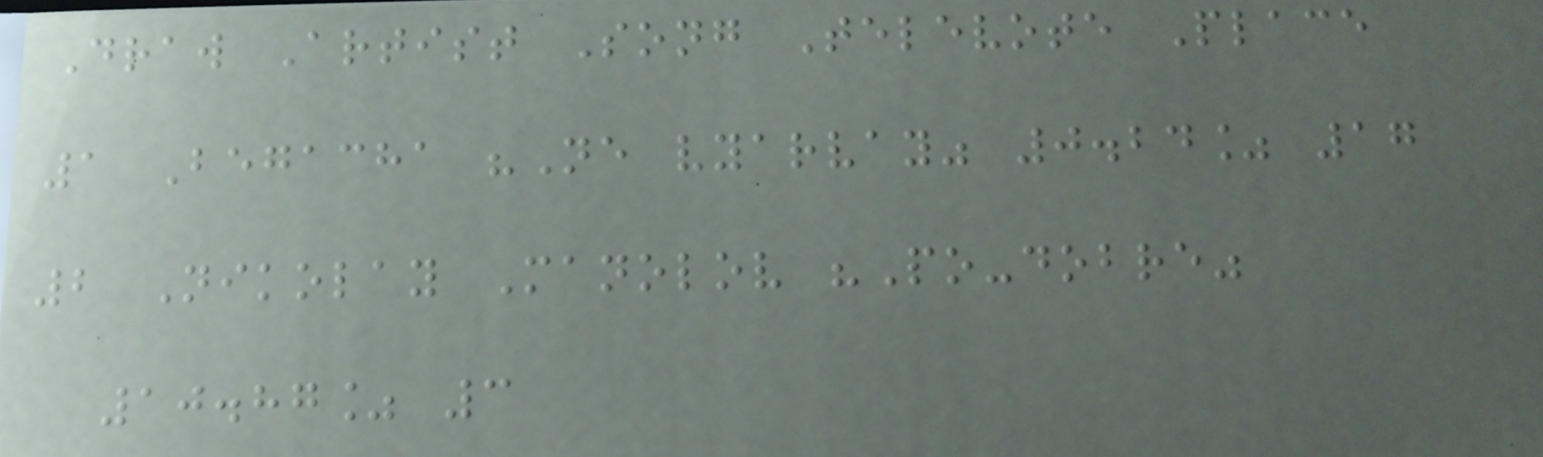Draw Artist Song Televote Place
1 Begacha "Ne vyarvay" 0.24% 17
2 Nikolay Manolov "Po-dobre"
10.87% 3
